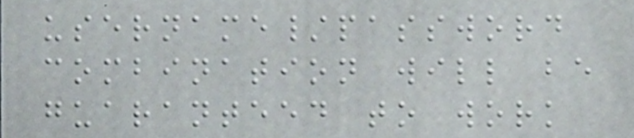username/password
combination will be
guaranteed to work
